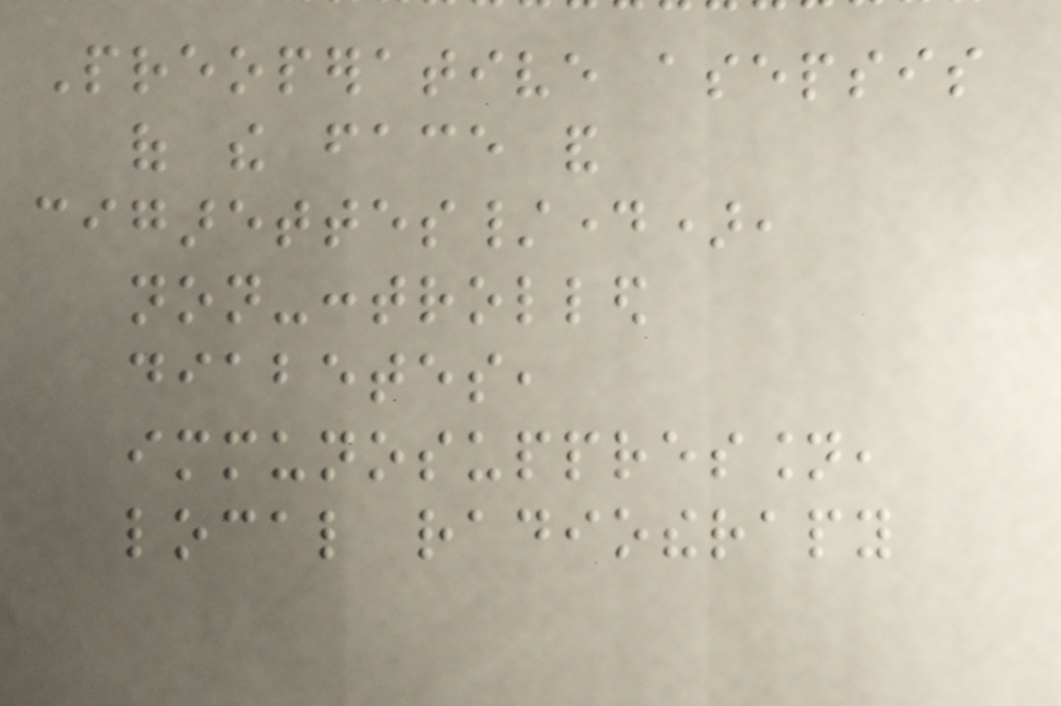Preoperative asepsis
of the face and
cigarettes/day),
non-controlled
diabetes,
immunosuppression,
local radiotherapy
